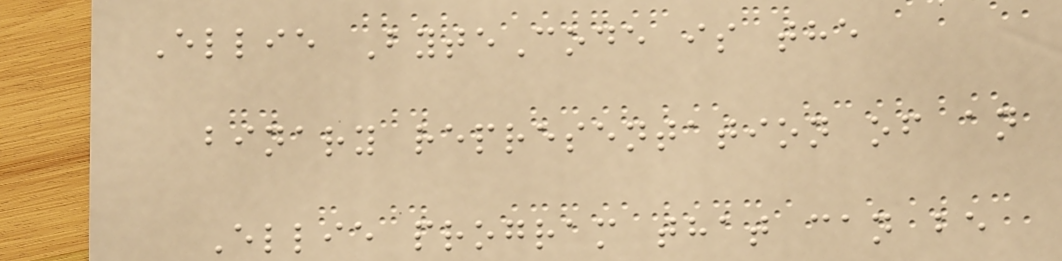Ellie ByteCode is the
binary representation of an
Ellie program that can be
